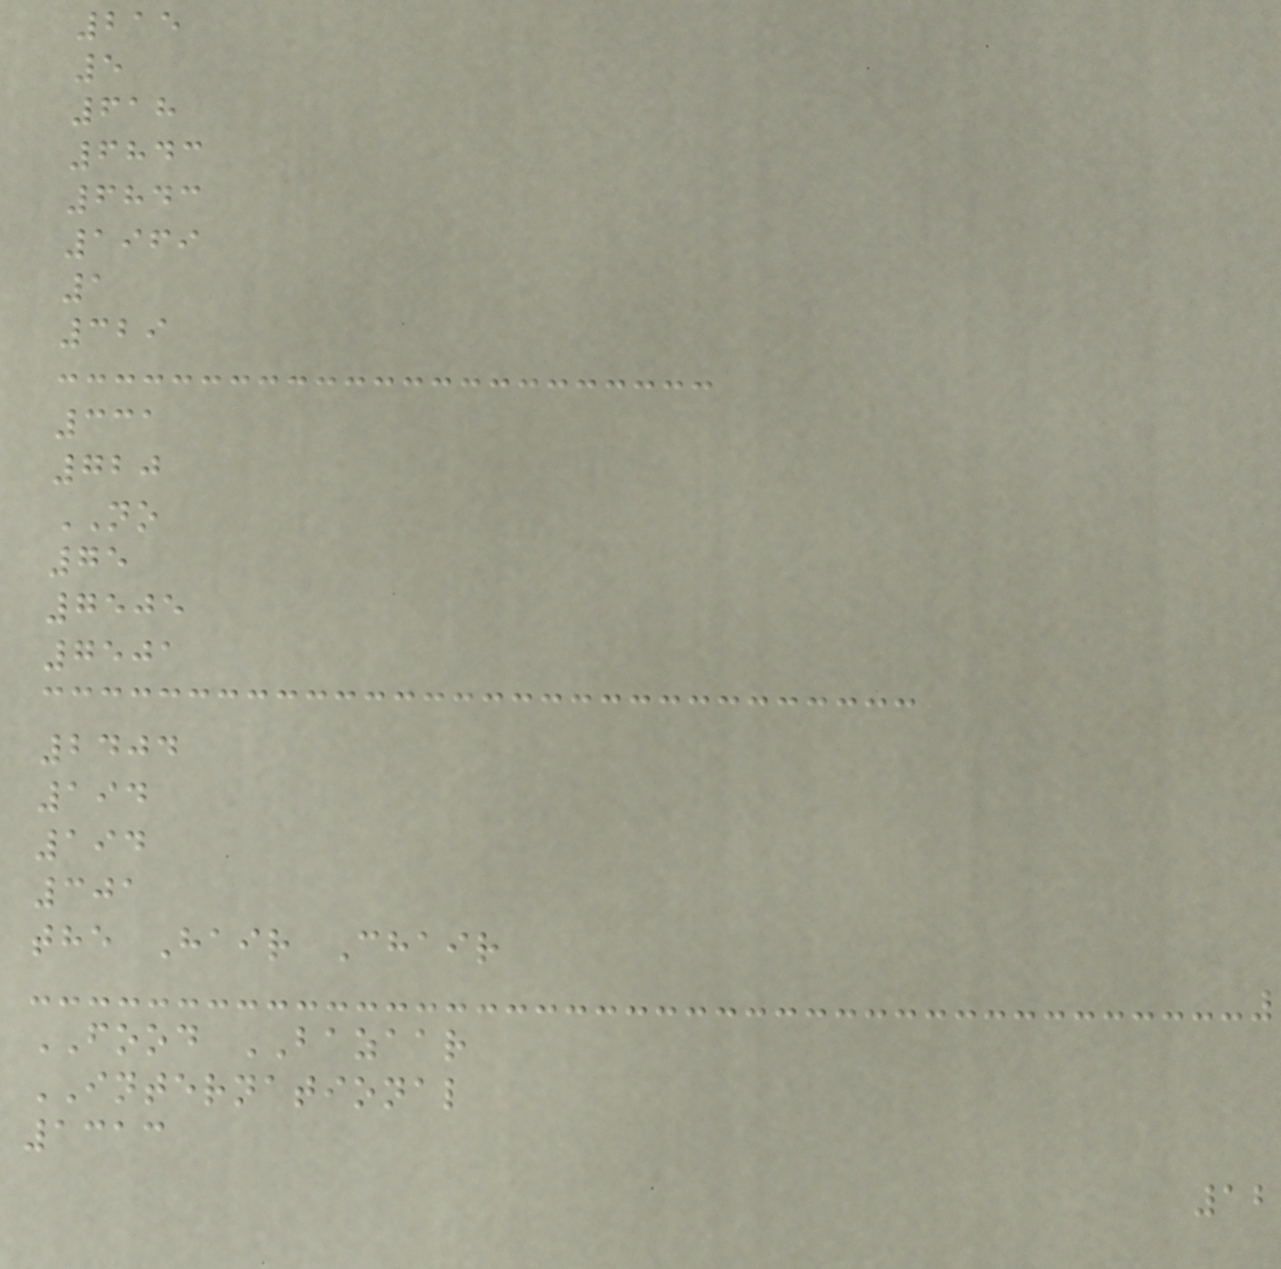215
5
618
6843
6843
1969
1
329
331
720
NO
75
7505
7501
2404
194
194
301
the Hair Chair
FOOD BAZAAR
INTERNATIONAL
1313
12
